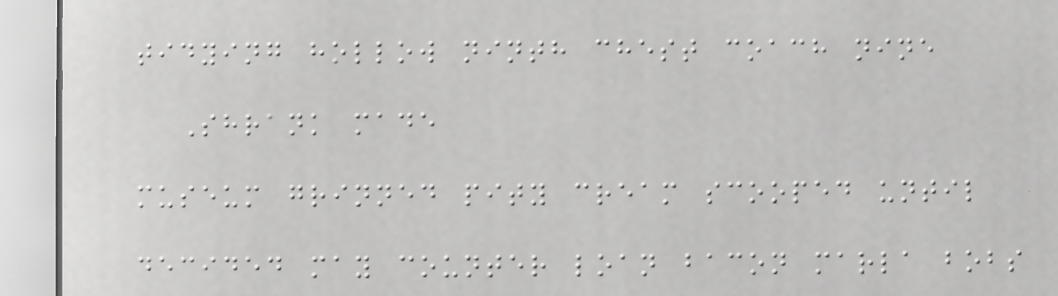tidying hollow ninth chest coach nine
Shrank made
museum grinned pity cream scooped until
decided may counter loan bacon marla bobs
